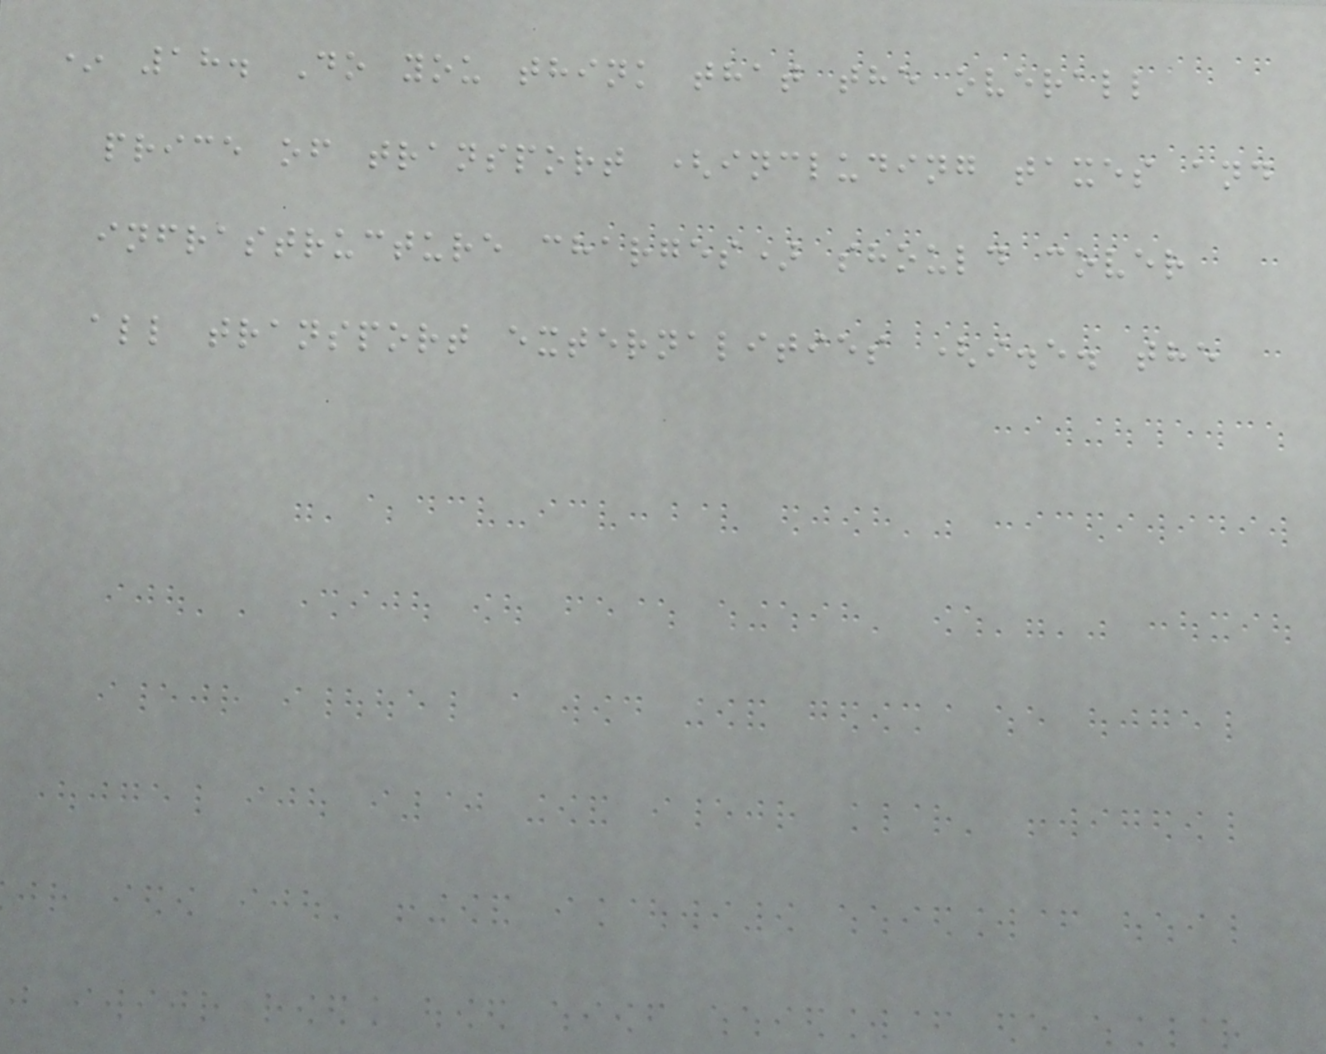* 18. Do you think that the overall
price of transport (including taxes and
infrastructure charges) should cover
all transport externalities (i.e. the
